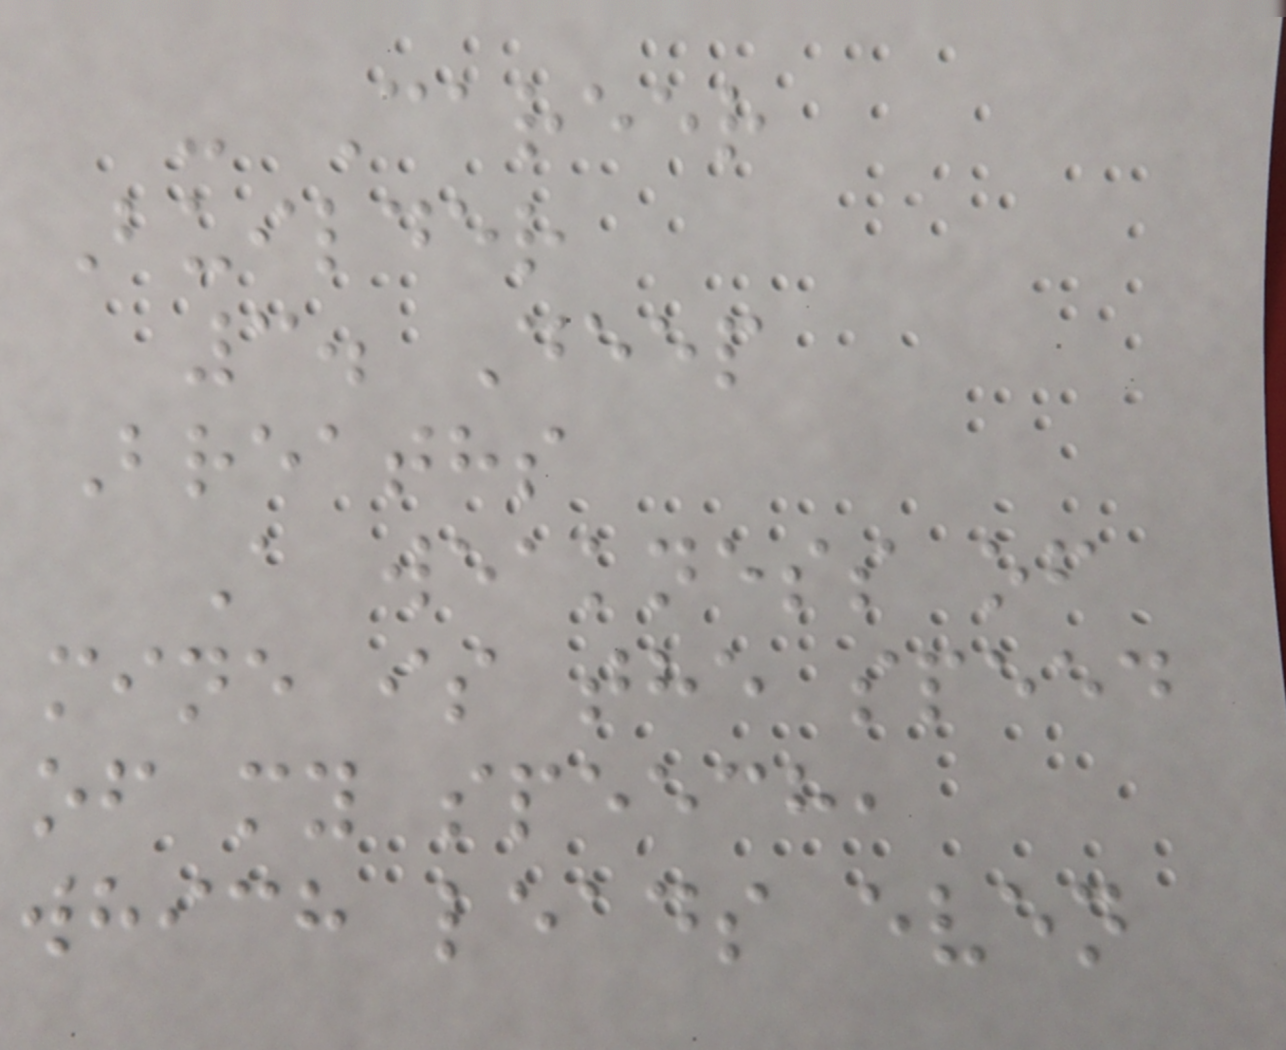- Career
Builder
3. Deep
Breaths
A weakness of
mine is the speed
of my speech,
which leads even
